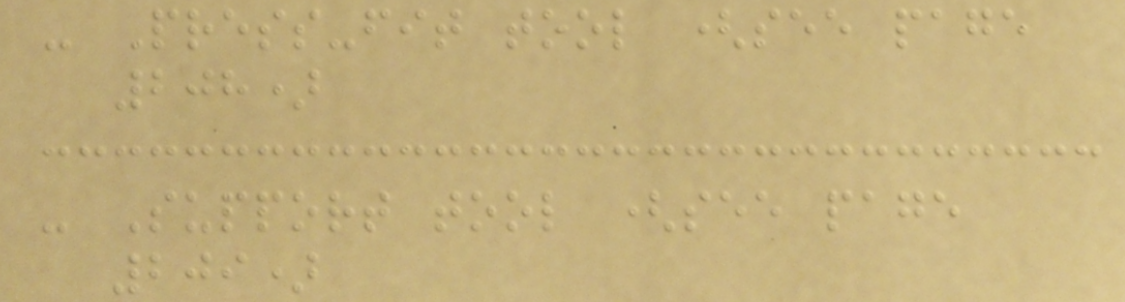- Press-fit tool (see page
208)
- Support tool (see page
209)
